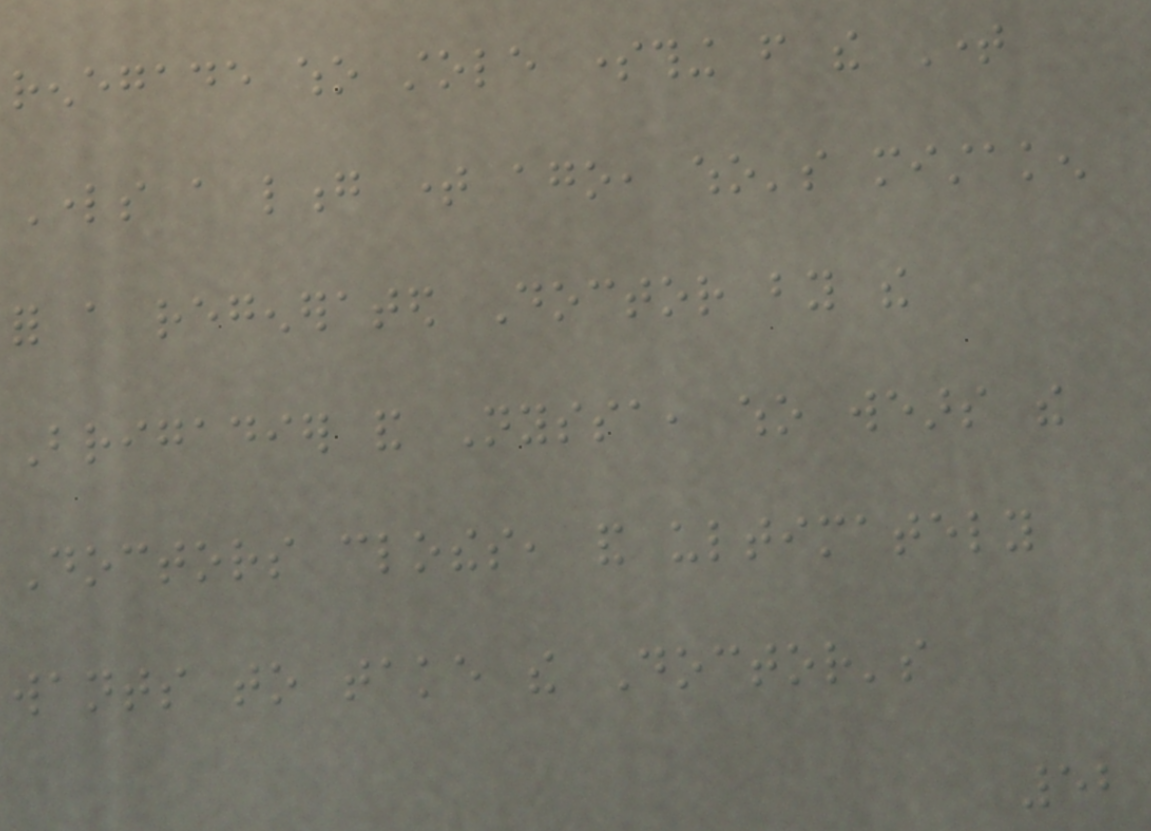renegade who stole something from the Time
Lords a long time ago, who's mistaken
for a regenerated Doctor by the
Brigadier and Nyssa, who wears the
Doctors clothes, and ultimately
wants to take the Doctor's
52
